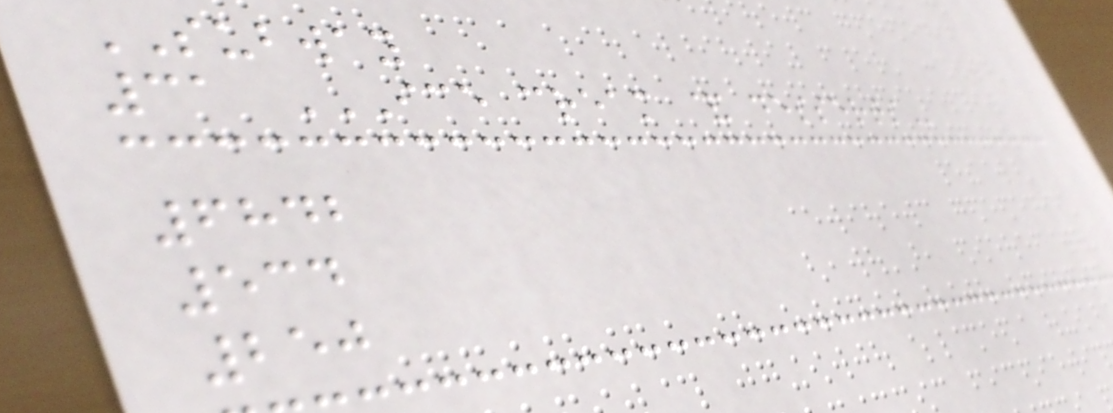SUBWAY
31 ICE CREAM & DESSERTS
6842
534
250
